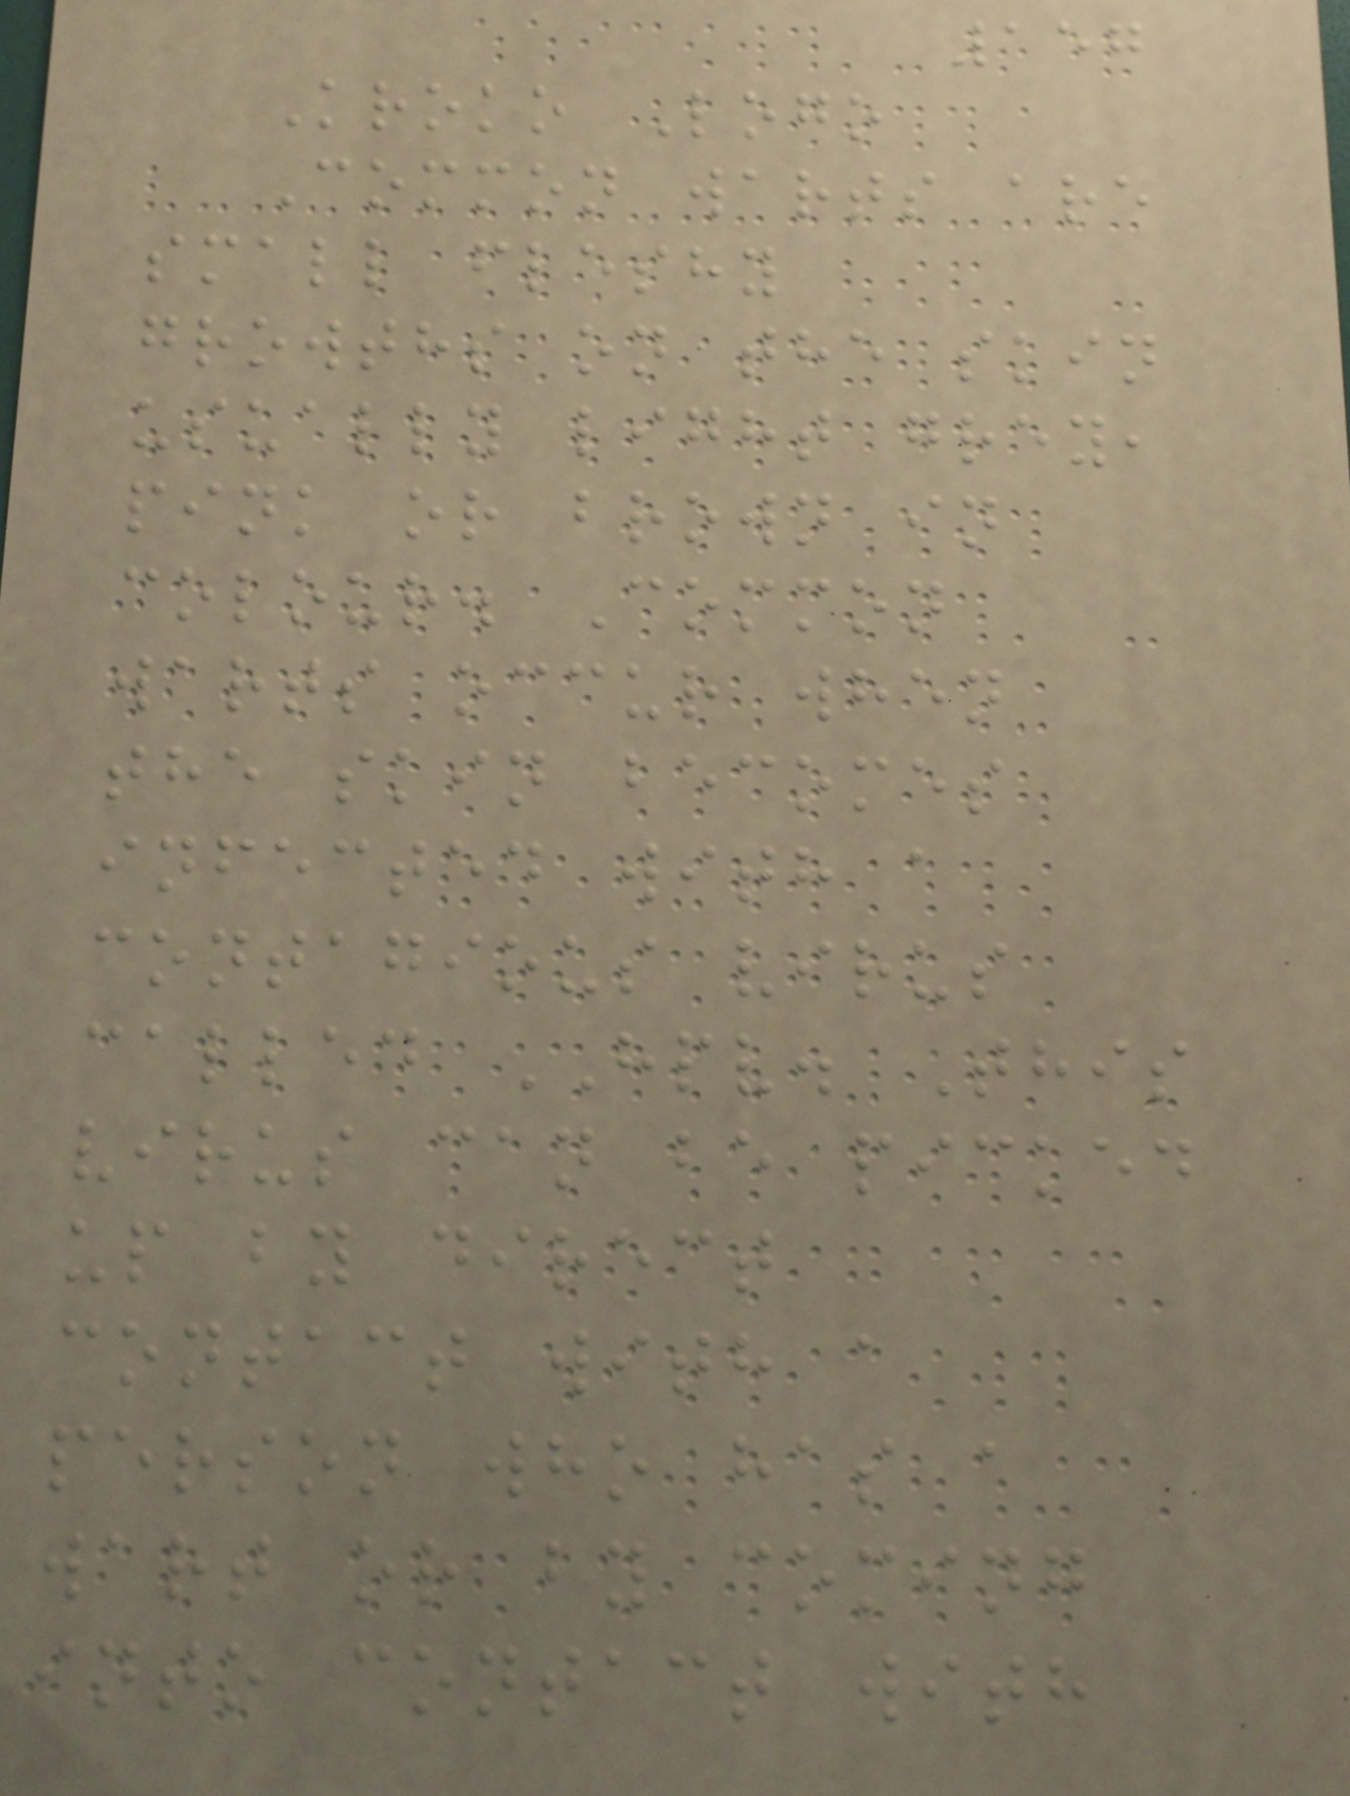157
Kroko Logo
Common warts are
small fleshy
growths on the skin
usually light grey,
pink or brown in
colour. Common
warts occur when
the skin becomes
infected with a
contagious virus
called HPV. This
virus can be picked
up by direct
contact with a
person who has a
wart or by coming
into contact with
